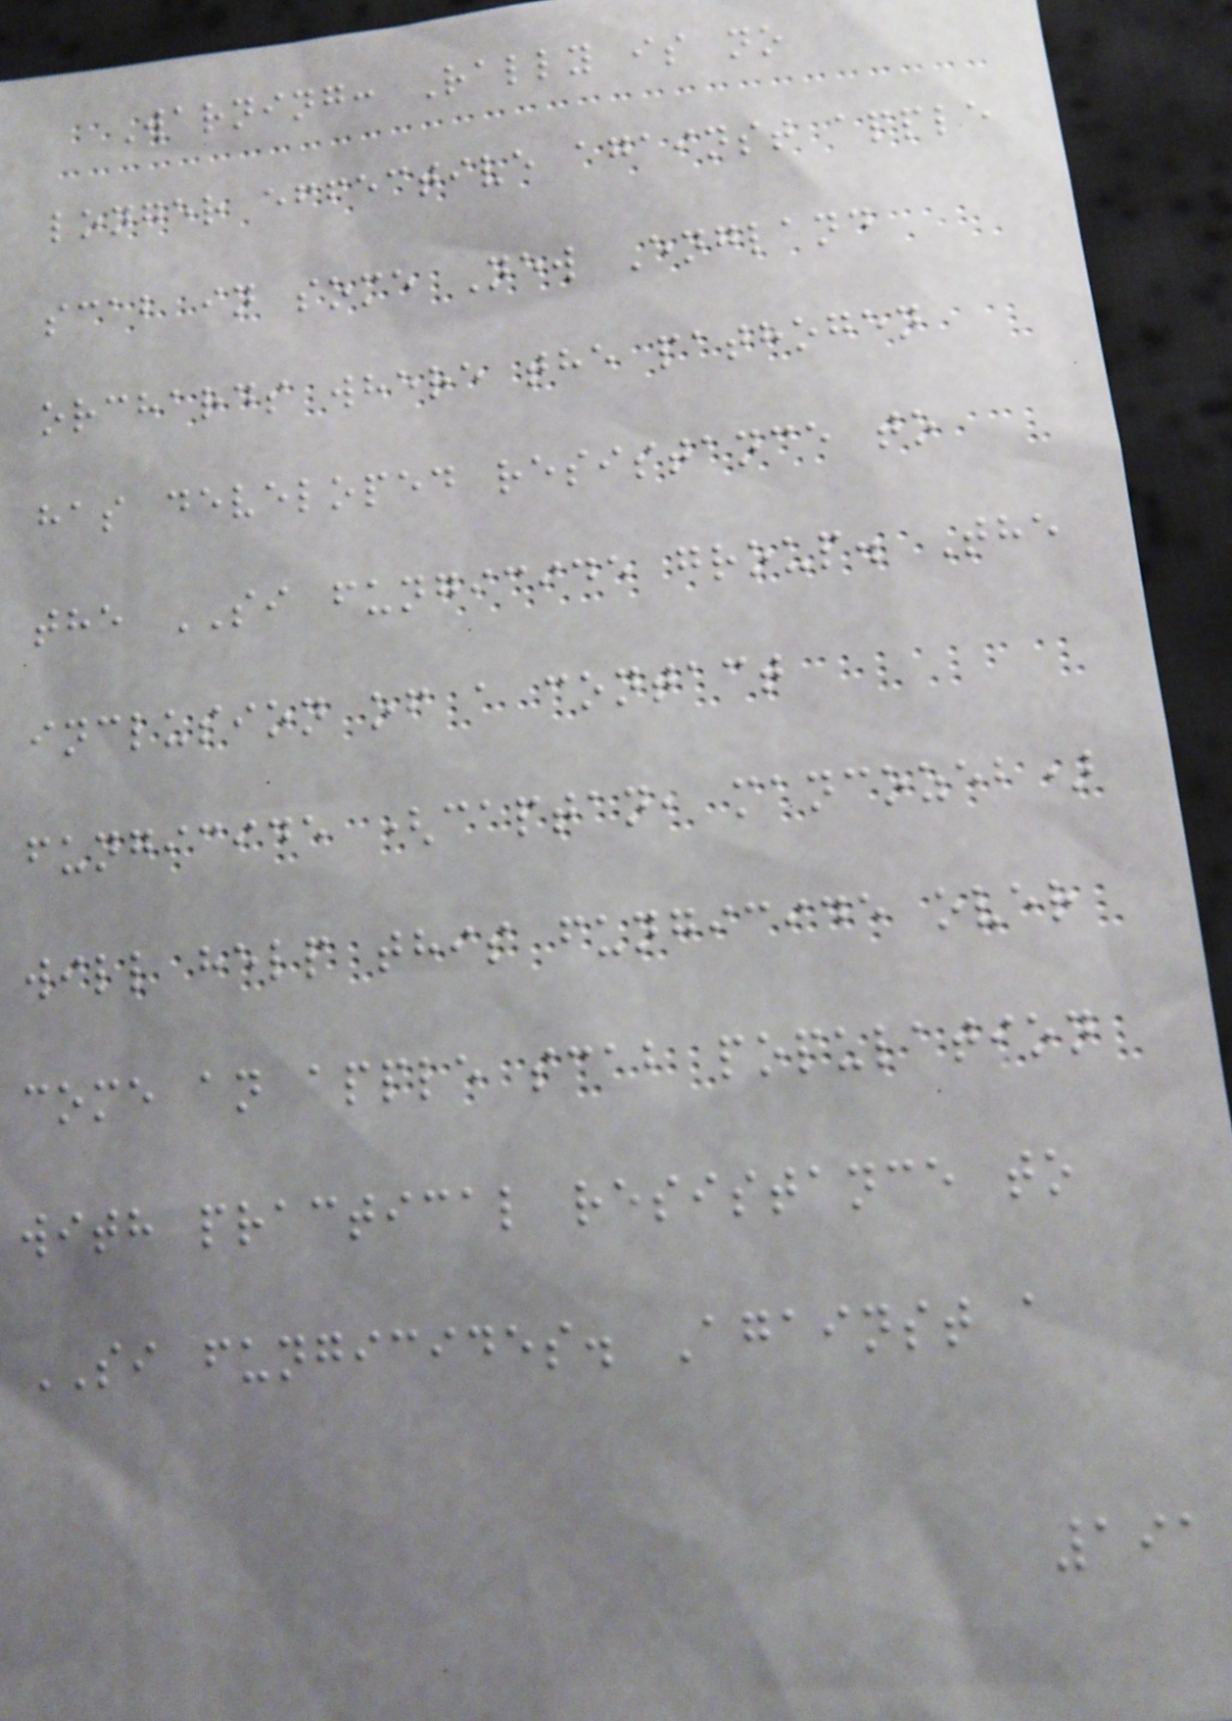Warning: Rally is no
longer effective against apple
scab in some New England
orchards where the pathogen
has developed resistance to
the SI fungicide group. The
inclusion of a contact
fungicide (captan, mancozeb)
will help this fungicide over
come an apple scab population
with practical resistance to
SI fungicides. Against a
191
